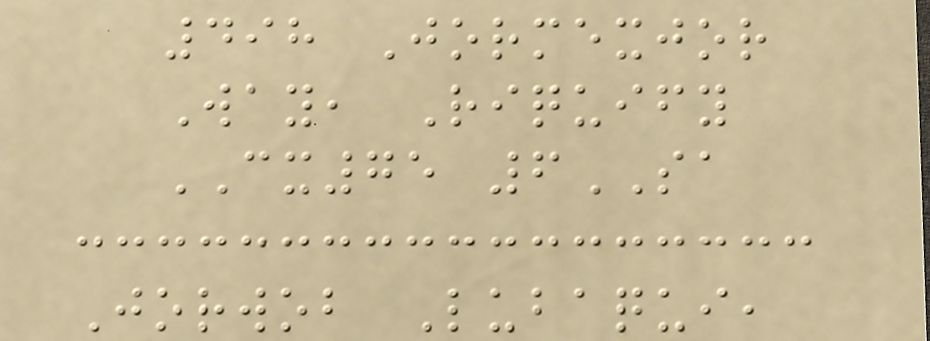498 Jormexjor
Way, Riquify
CX75 6SA
Jorwob Lubaqui,
